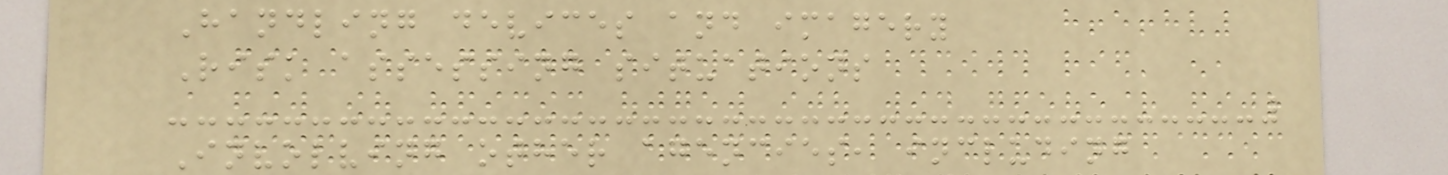Handling devices and imagery
Risk assessing situations
Involving other agencies, including
